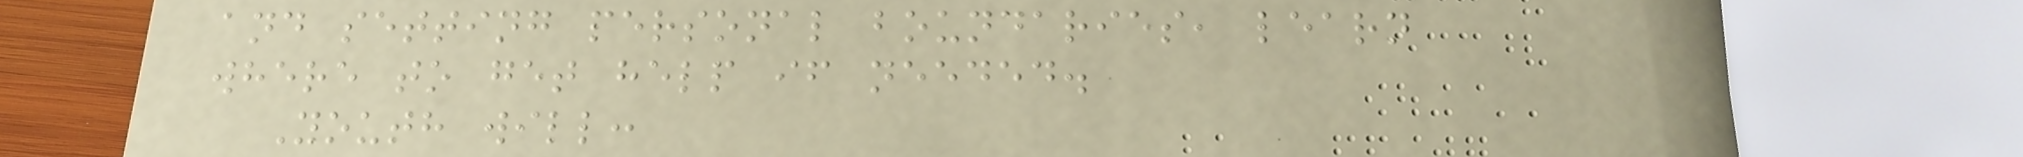and setting personal boundaries, learn
where to get help if needed.
Youth will:
